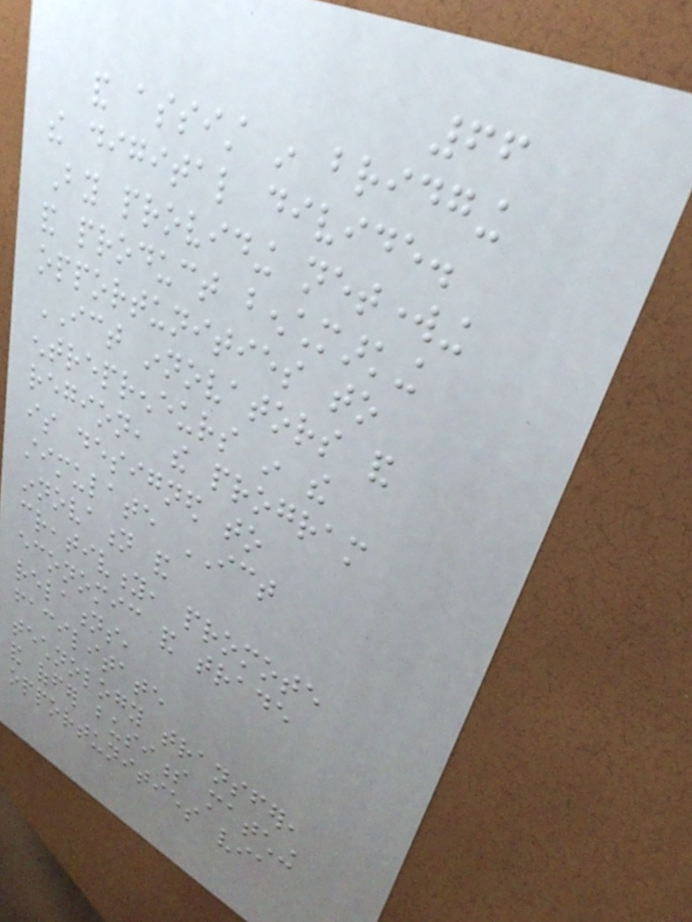66
and assist in bridging
the digital divide.
By providing networking
and product benchmarking
opportunities to
ICT innovators and
entrepreneurs in the
region, the program
is designed to
stimulate ICT
innovation and
creativity, promote
economic and trade
relations,
facilitate
technology transfer,
and offer business matching
opportunities via
